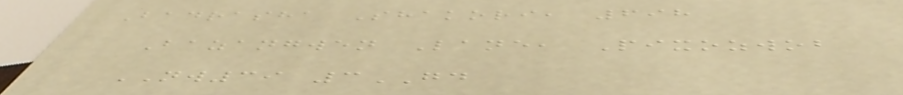Badrasha Shakori, 698
Bazangwen Lane, Pixozwob
NW39 3GD
